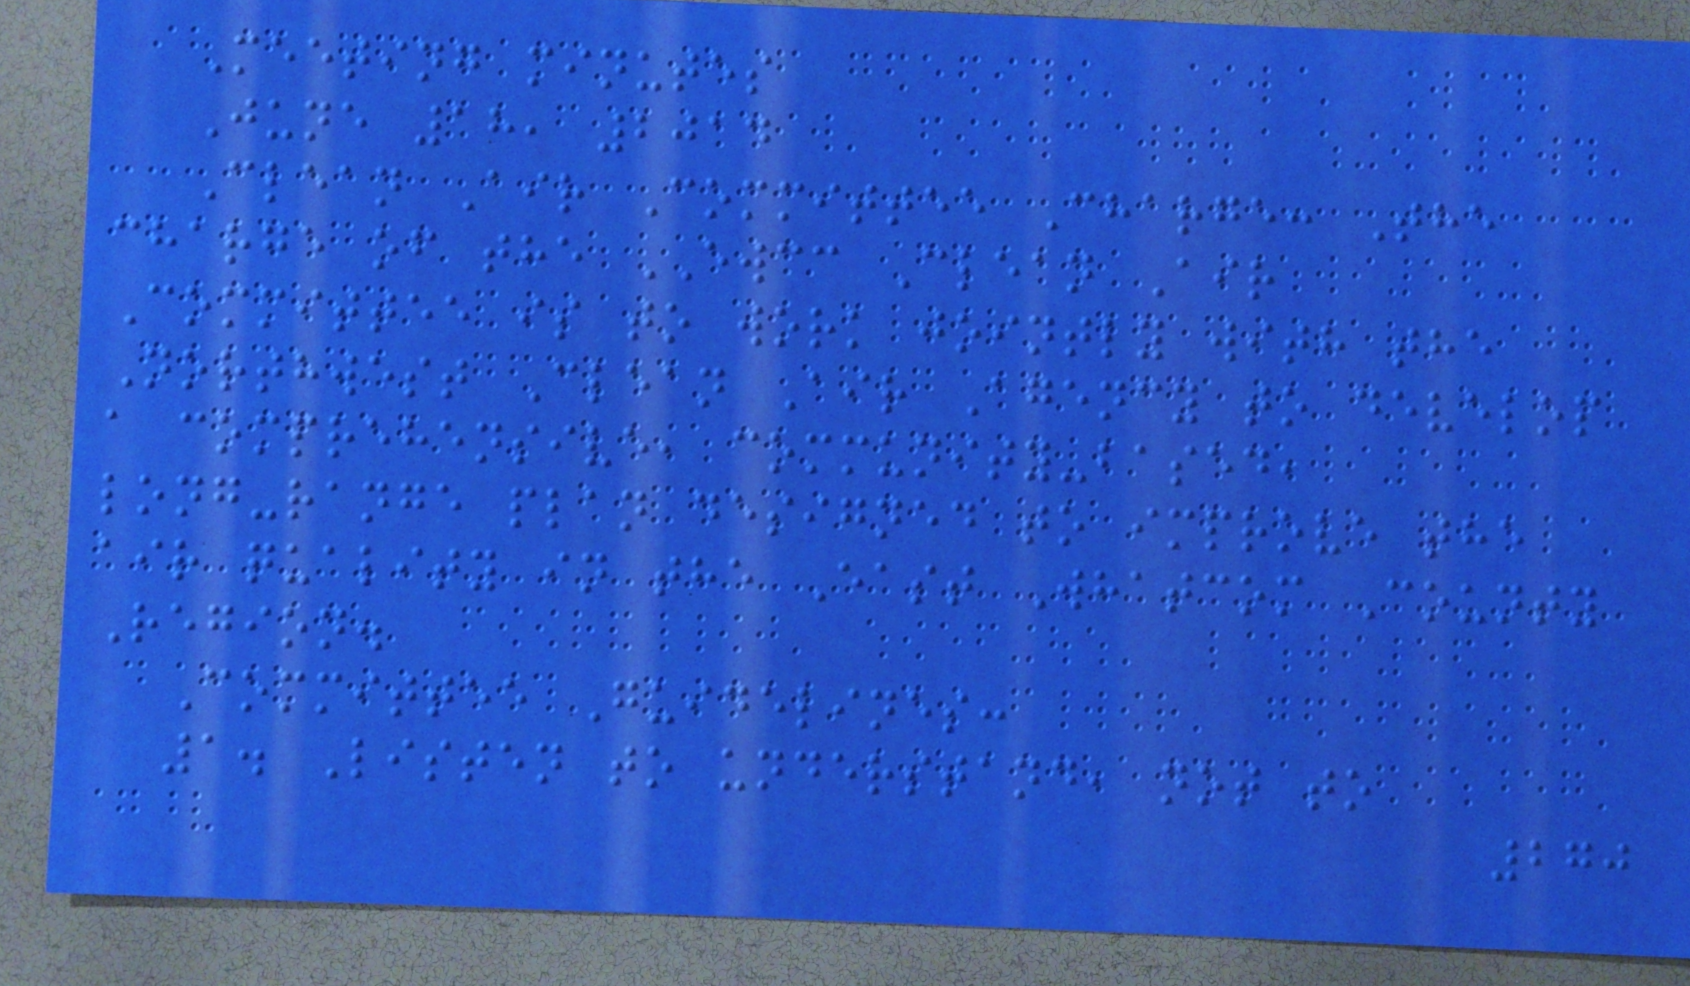Meeting minutes
June 18, 2014
Clean Air Committee Charge: The
charge of the EWCC Clean Air
Committee is to work jointly with the
Northwest Clean Air Agency to develop
a comprehensive, community-based,
long-range plan designed to improve the
air quality in the East Whatcom County
Region.
Committee Guidelines:
1. Listen to understand, not to
270
